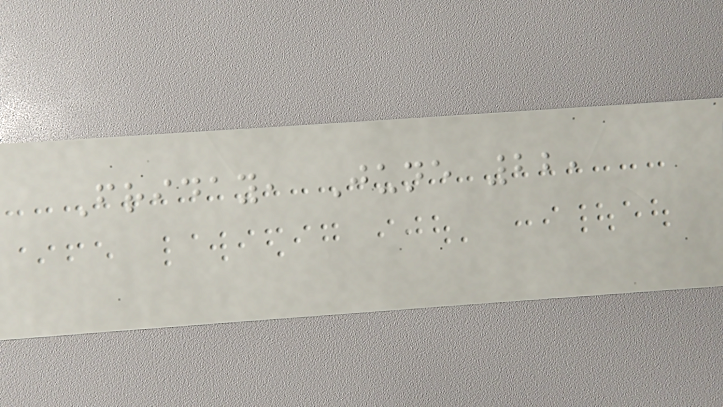Friday, June 22,
